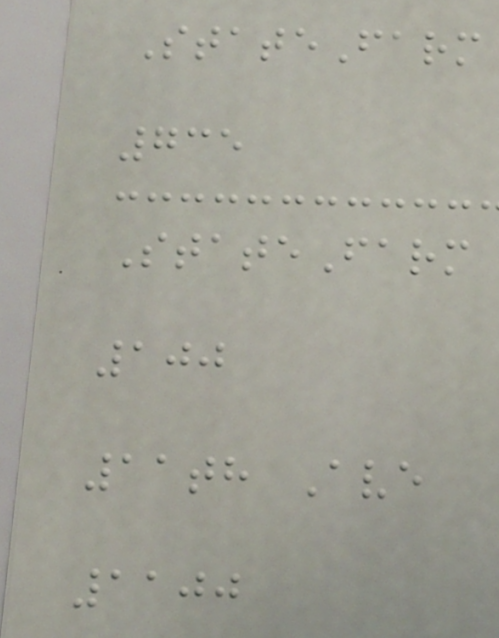StateFarm
735
StateFarm
100
11th Ave
1100
